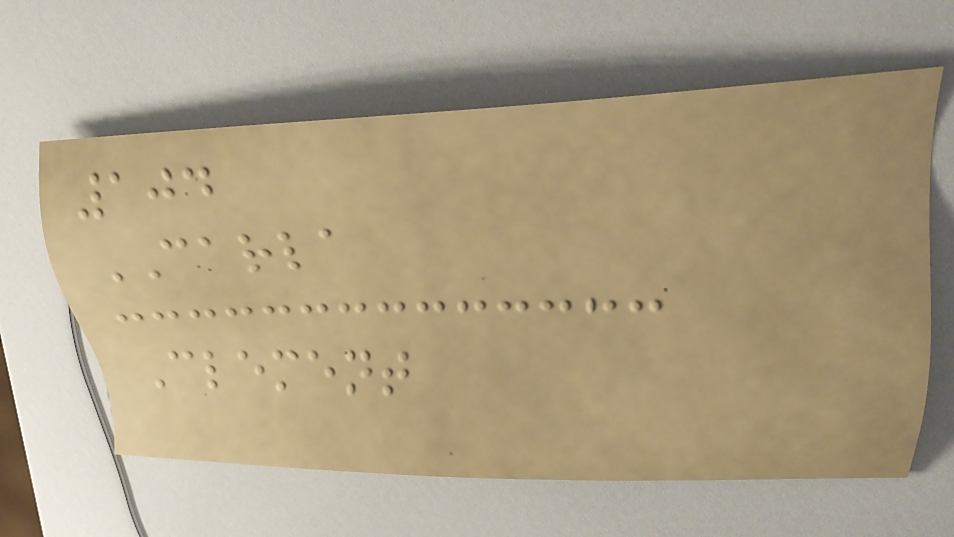104
CARLA
Clement
